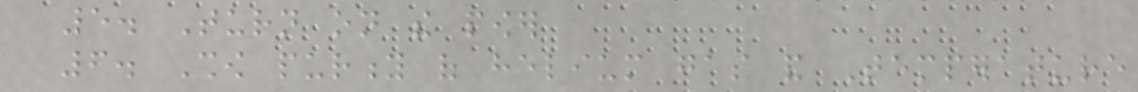5. Turn on the power
6. Show purity of helium gas and Temperature
